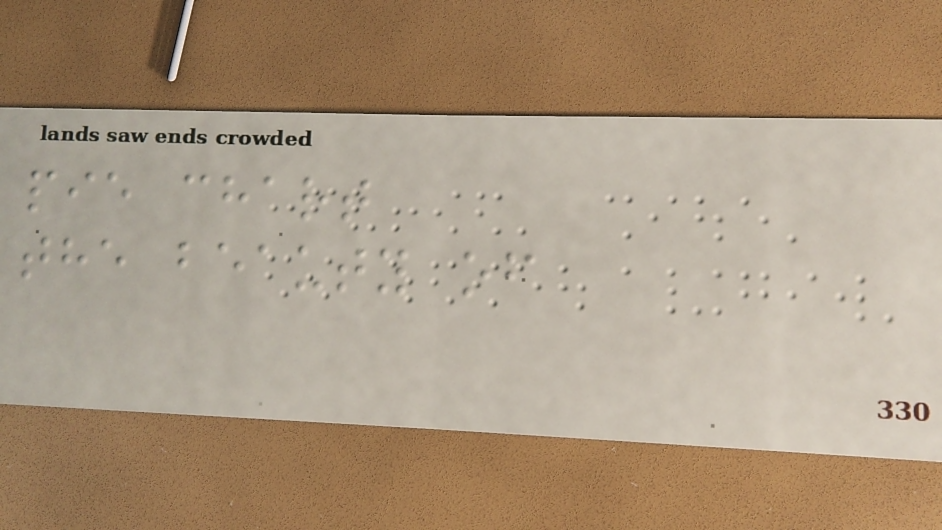pie chart
the beauty of
